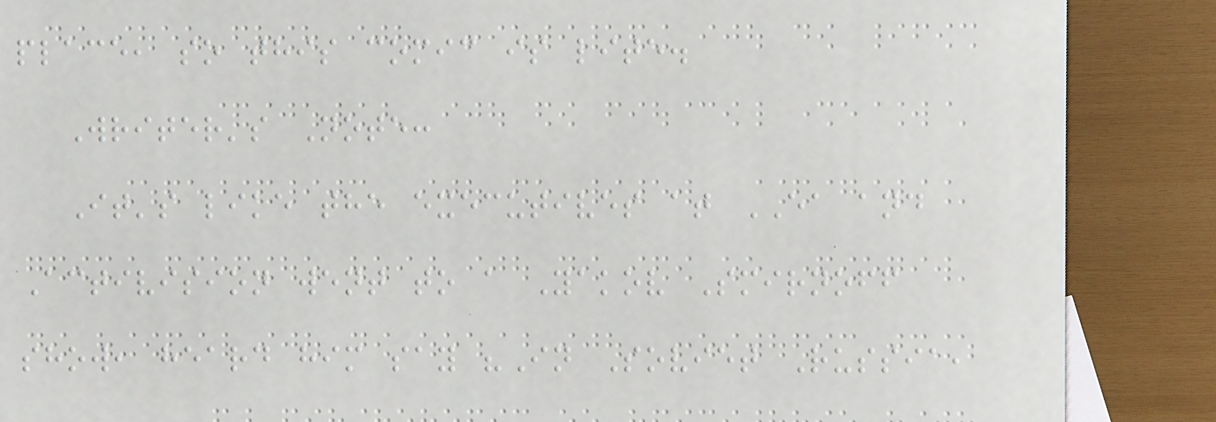place, so this comic is lite.
Writer's Note:
It's like the executives at EA and
Activision went to a Yakov Smirnoff
show, heard him say "In Soviet Russia,
